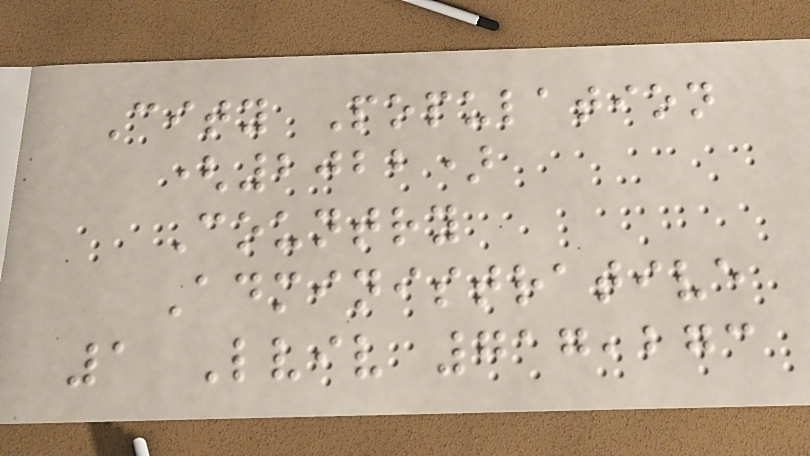City Population
(2022)
Country
Administrative
1 Lviv 717,273
